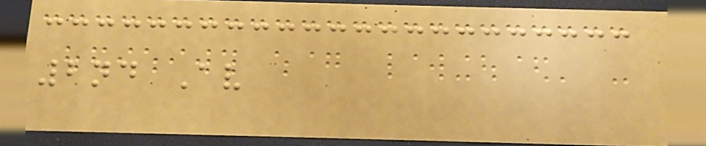2nd Av
